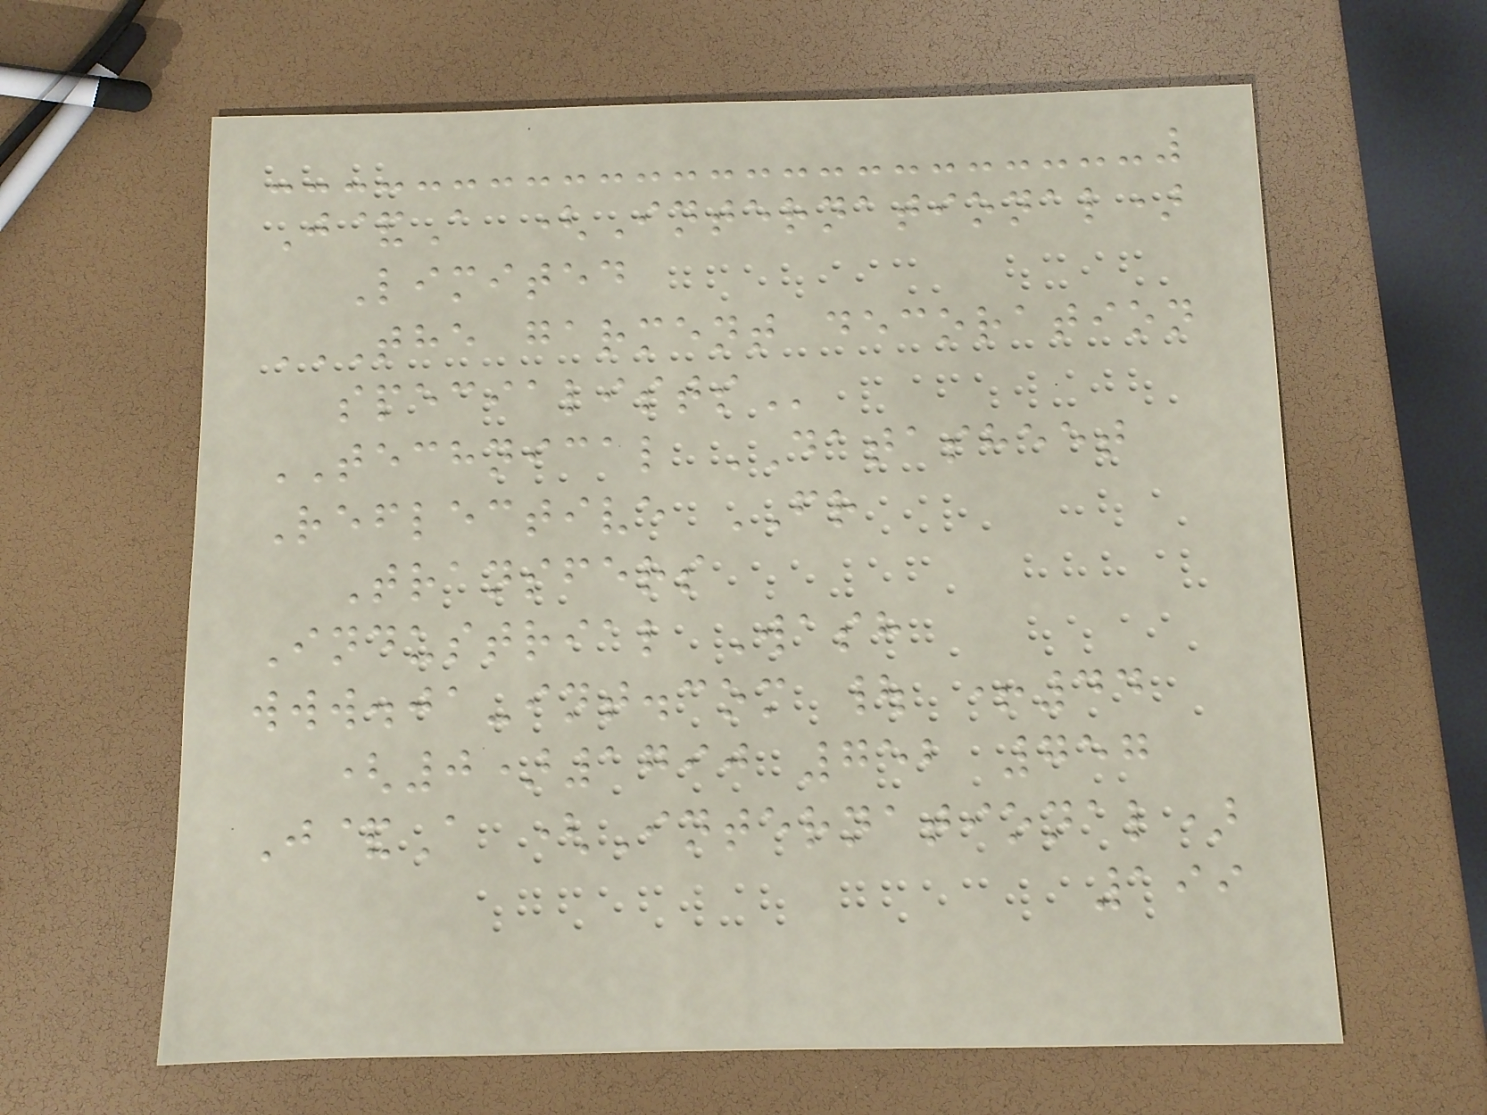J&A (International)
Limited
THE GARMENT DECORATION
SPECIALISTS
TECHNICAL DATASHEET
Reflective FR
Transfers
Industrial Wash
www.ja-int.com | +44
(0)1790 752 757
J&A (International)
199
